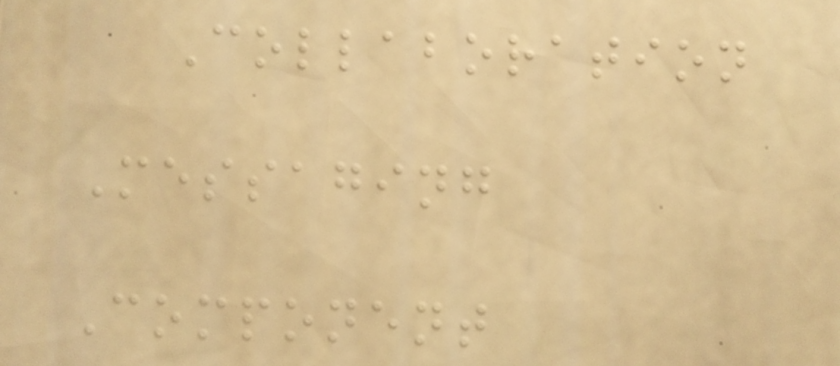Collaboration
Messaging
Component
